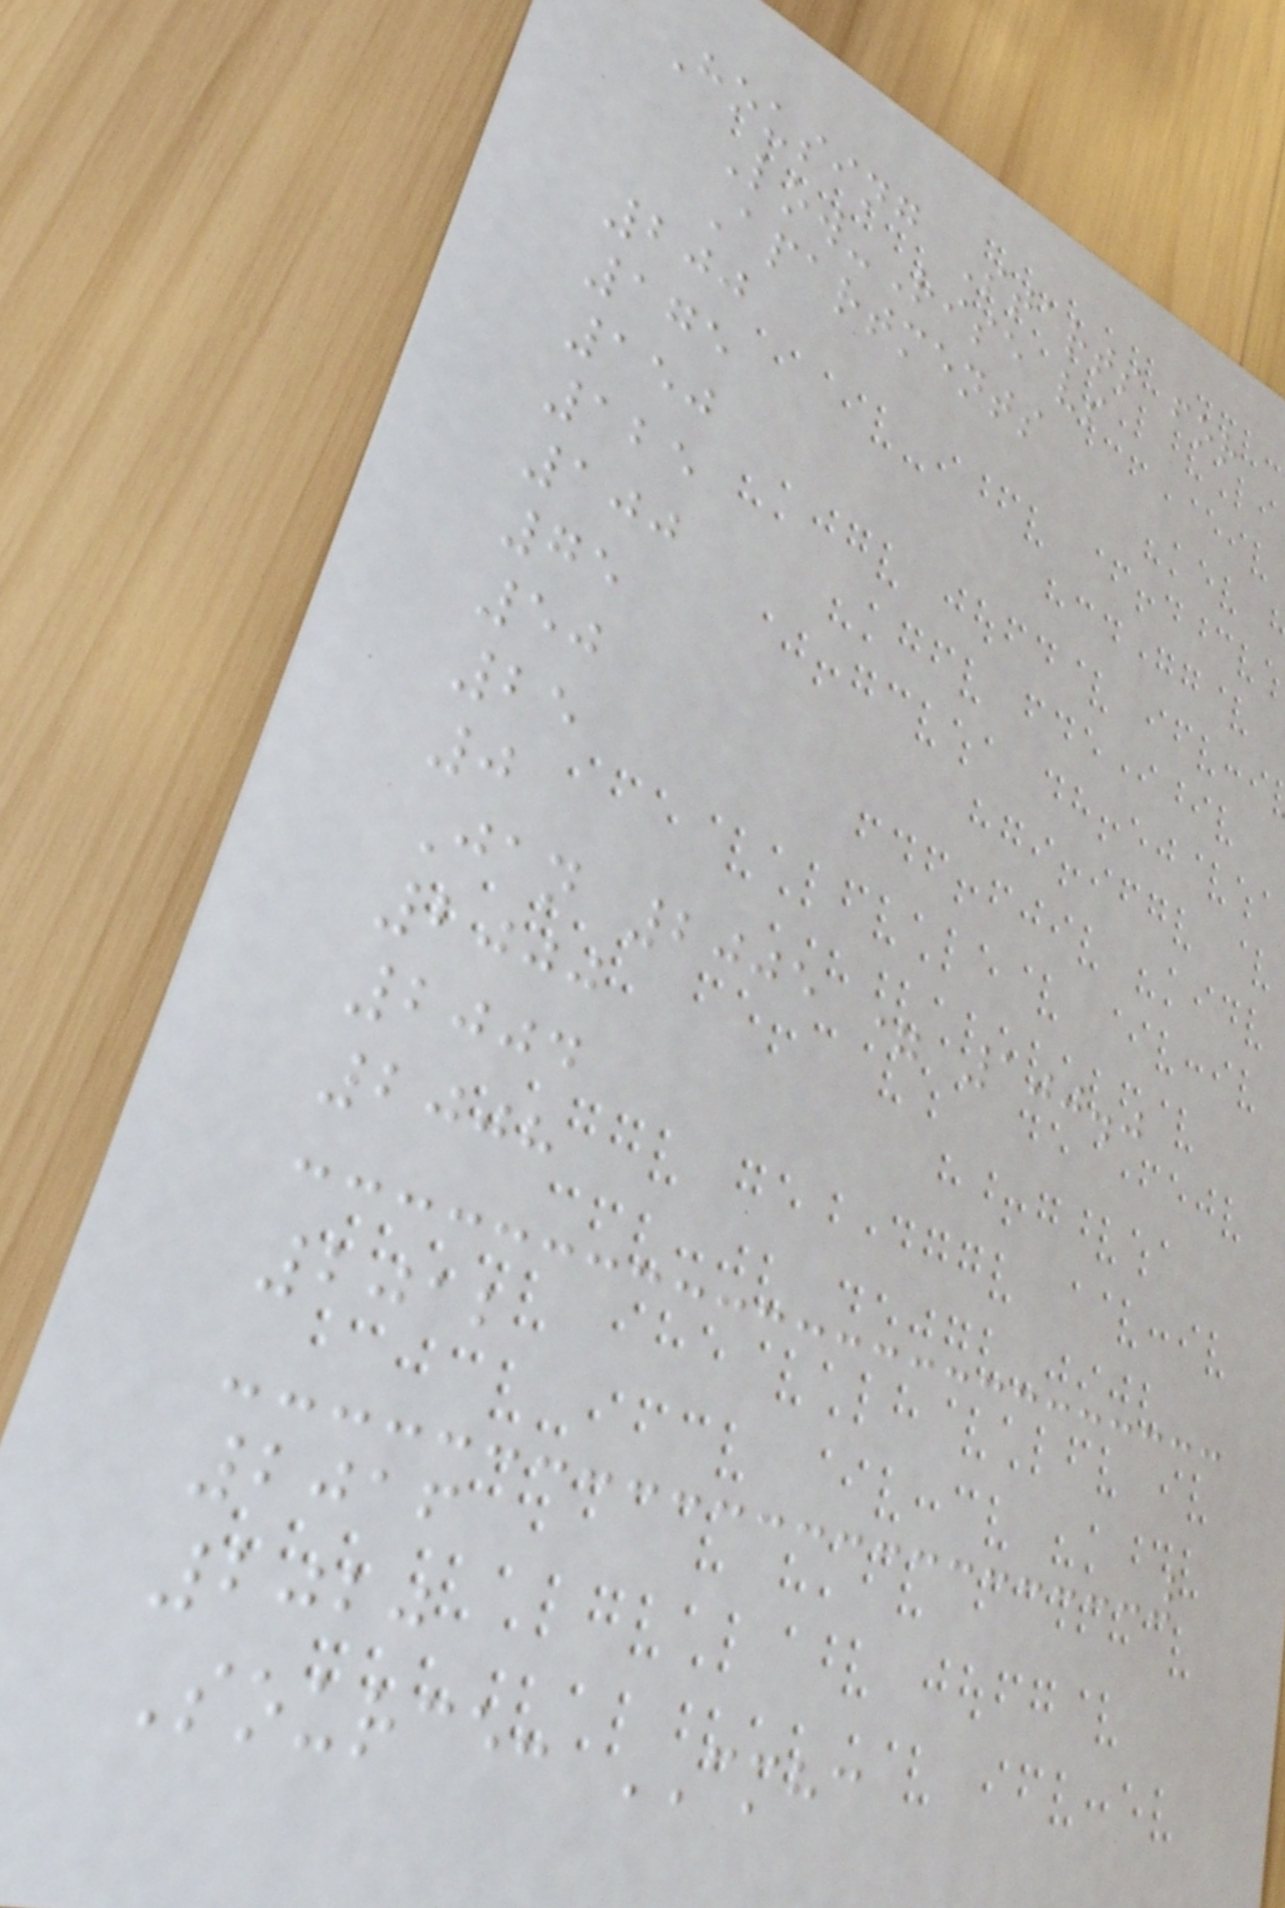Housing Starts for
Low-Rise vs
Apartments
200
175
150
125
100
75
50
25
0
Jan 2005 = 100.0
2000
2004
2008
2012
2016
2020
Source: CMHC
